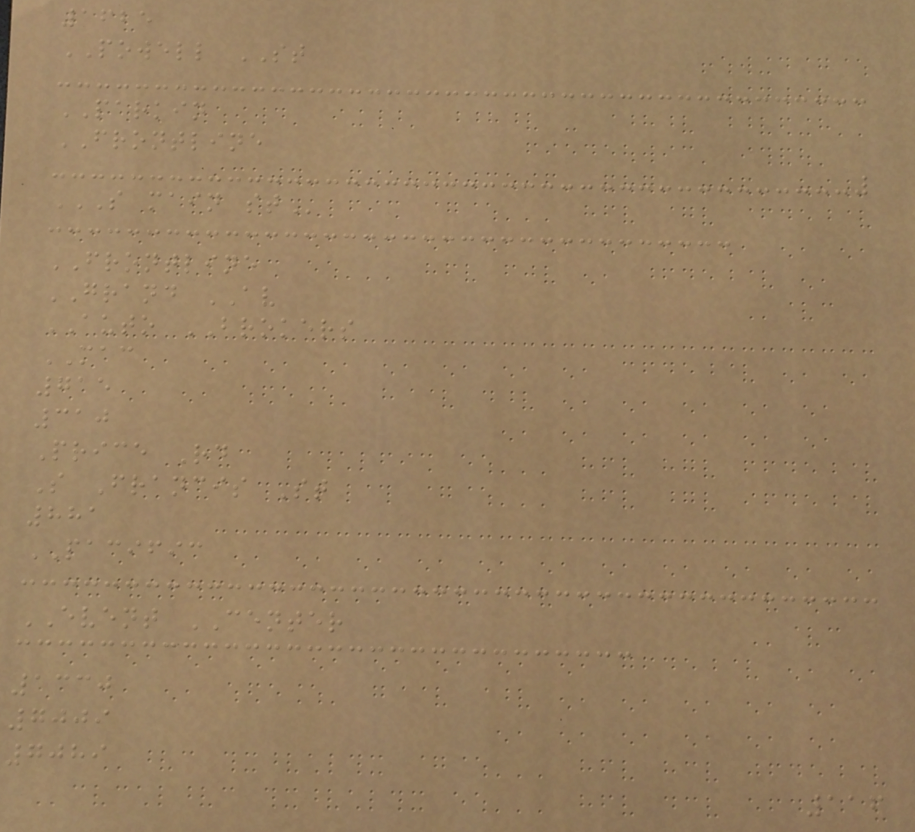1625
POWELL ST
PARKIN
FRONTLINE
S MAIN ST
FRONTLINE
GRAND AV
AUTO BROKERS
MAC
715
310
Price Rd
S Francis St
881
PACIFIC
EVENT CENTER
1330
7009
7089
116
